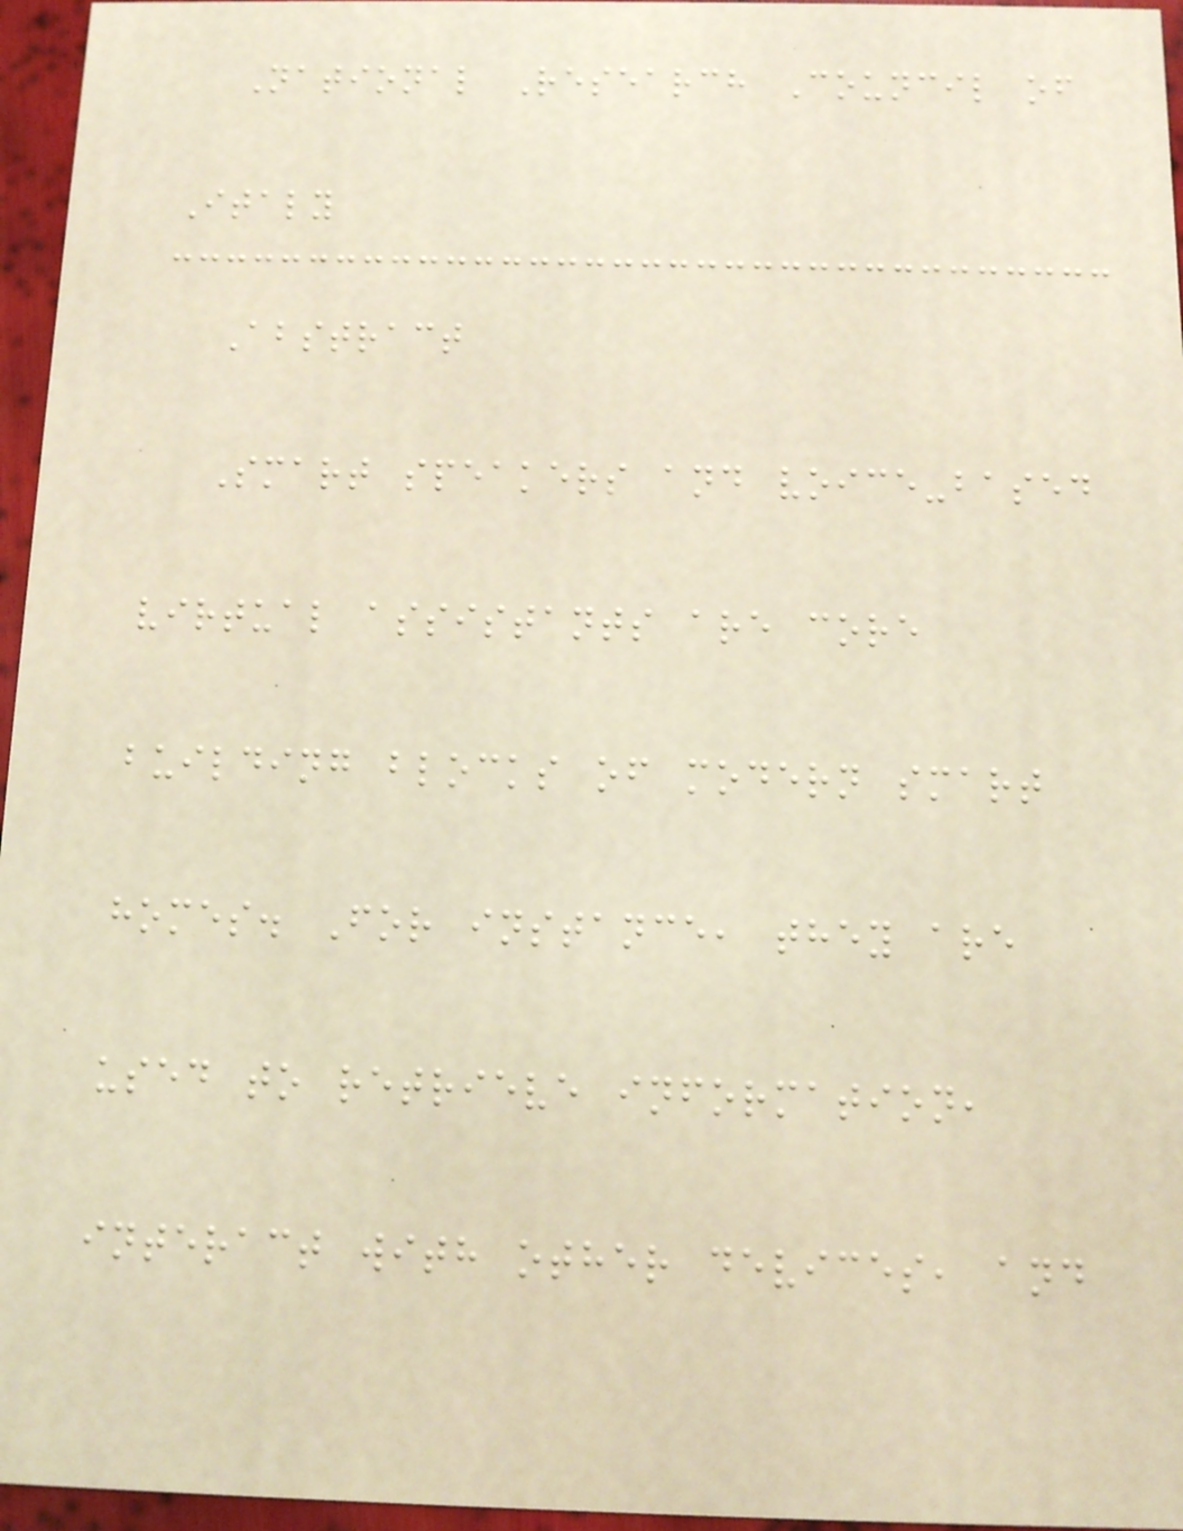National Research Council of
Italy
Abstract
Smart speakers and voice-based
virtual assistants are core
building blocks of modern smart
homes. For instance, they are
used to retrieve information,
interact with other devices, and
